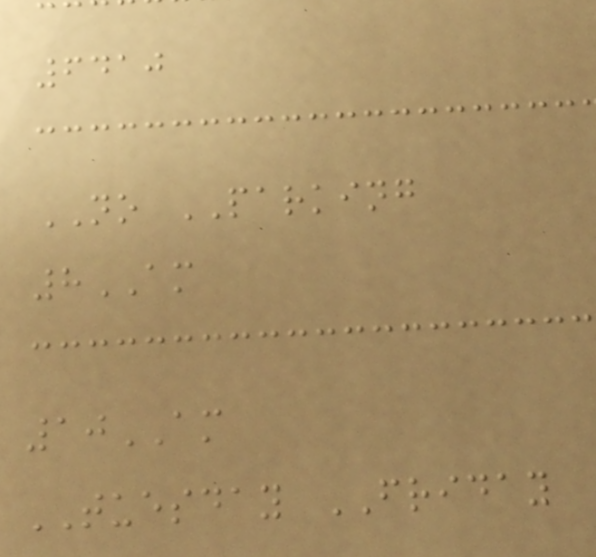6410
NO PARKING
8AM
10AM
TUESDAY FRIDAY
